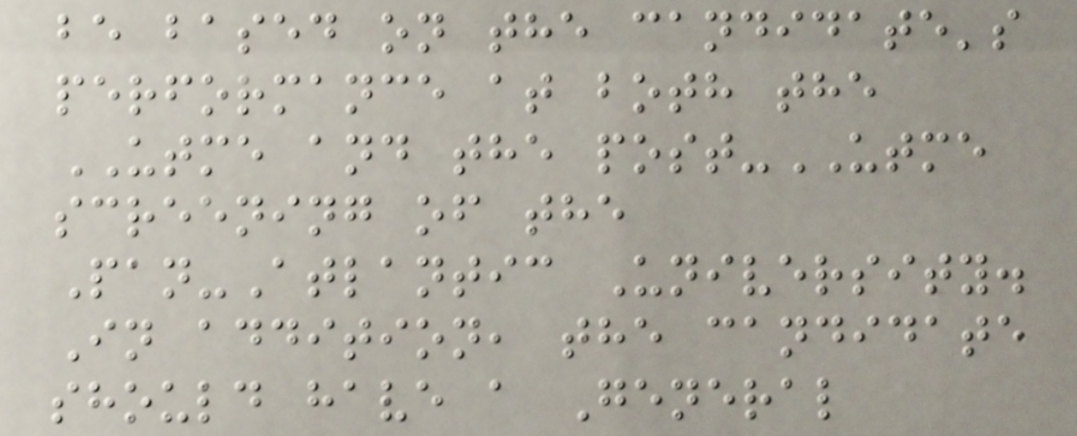be based on the candidate's
performance at both the
UTME and the post-UTME
screening of the
Pan-Atlantic University.
In addition, the candidate
should have a General
